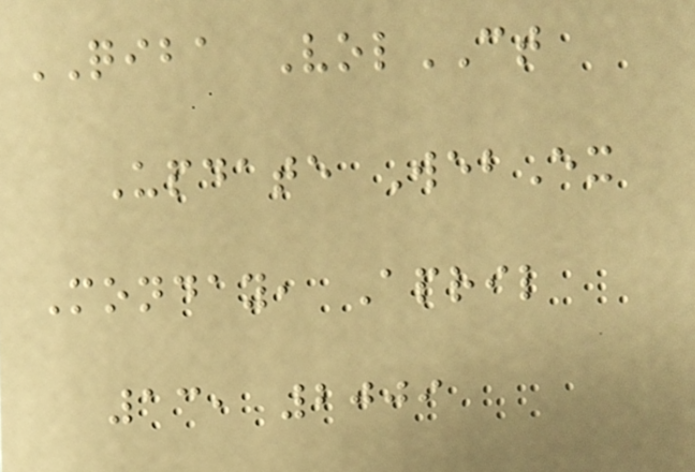QIBA VolCT
Update WebEx
Monday, April
13, 2009
